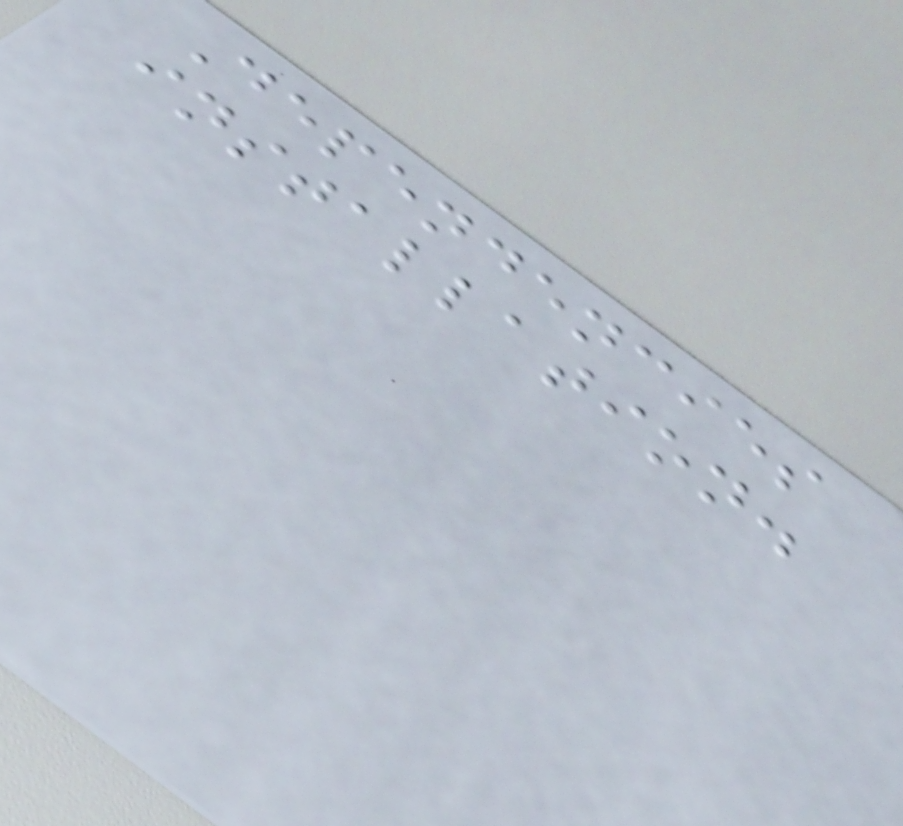Dependencies
installation.
